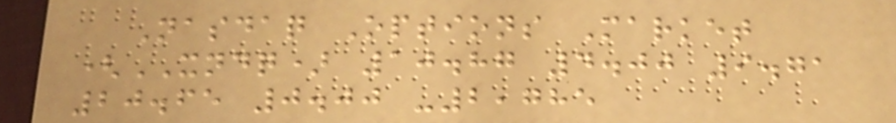Nasdaq Options Market
(XNDQ) 10.87 4.00 9.71
20.65 0.00 -2,785
